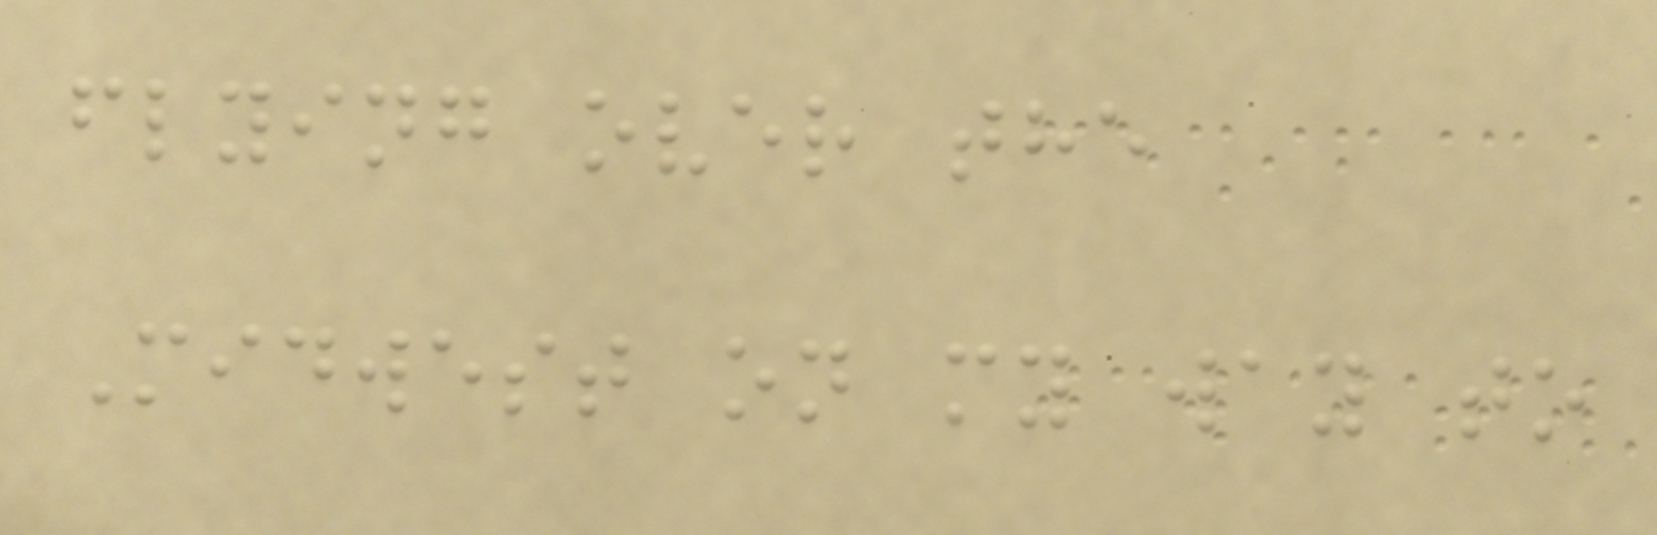flying over the
Midwest on my way to
